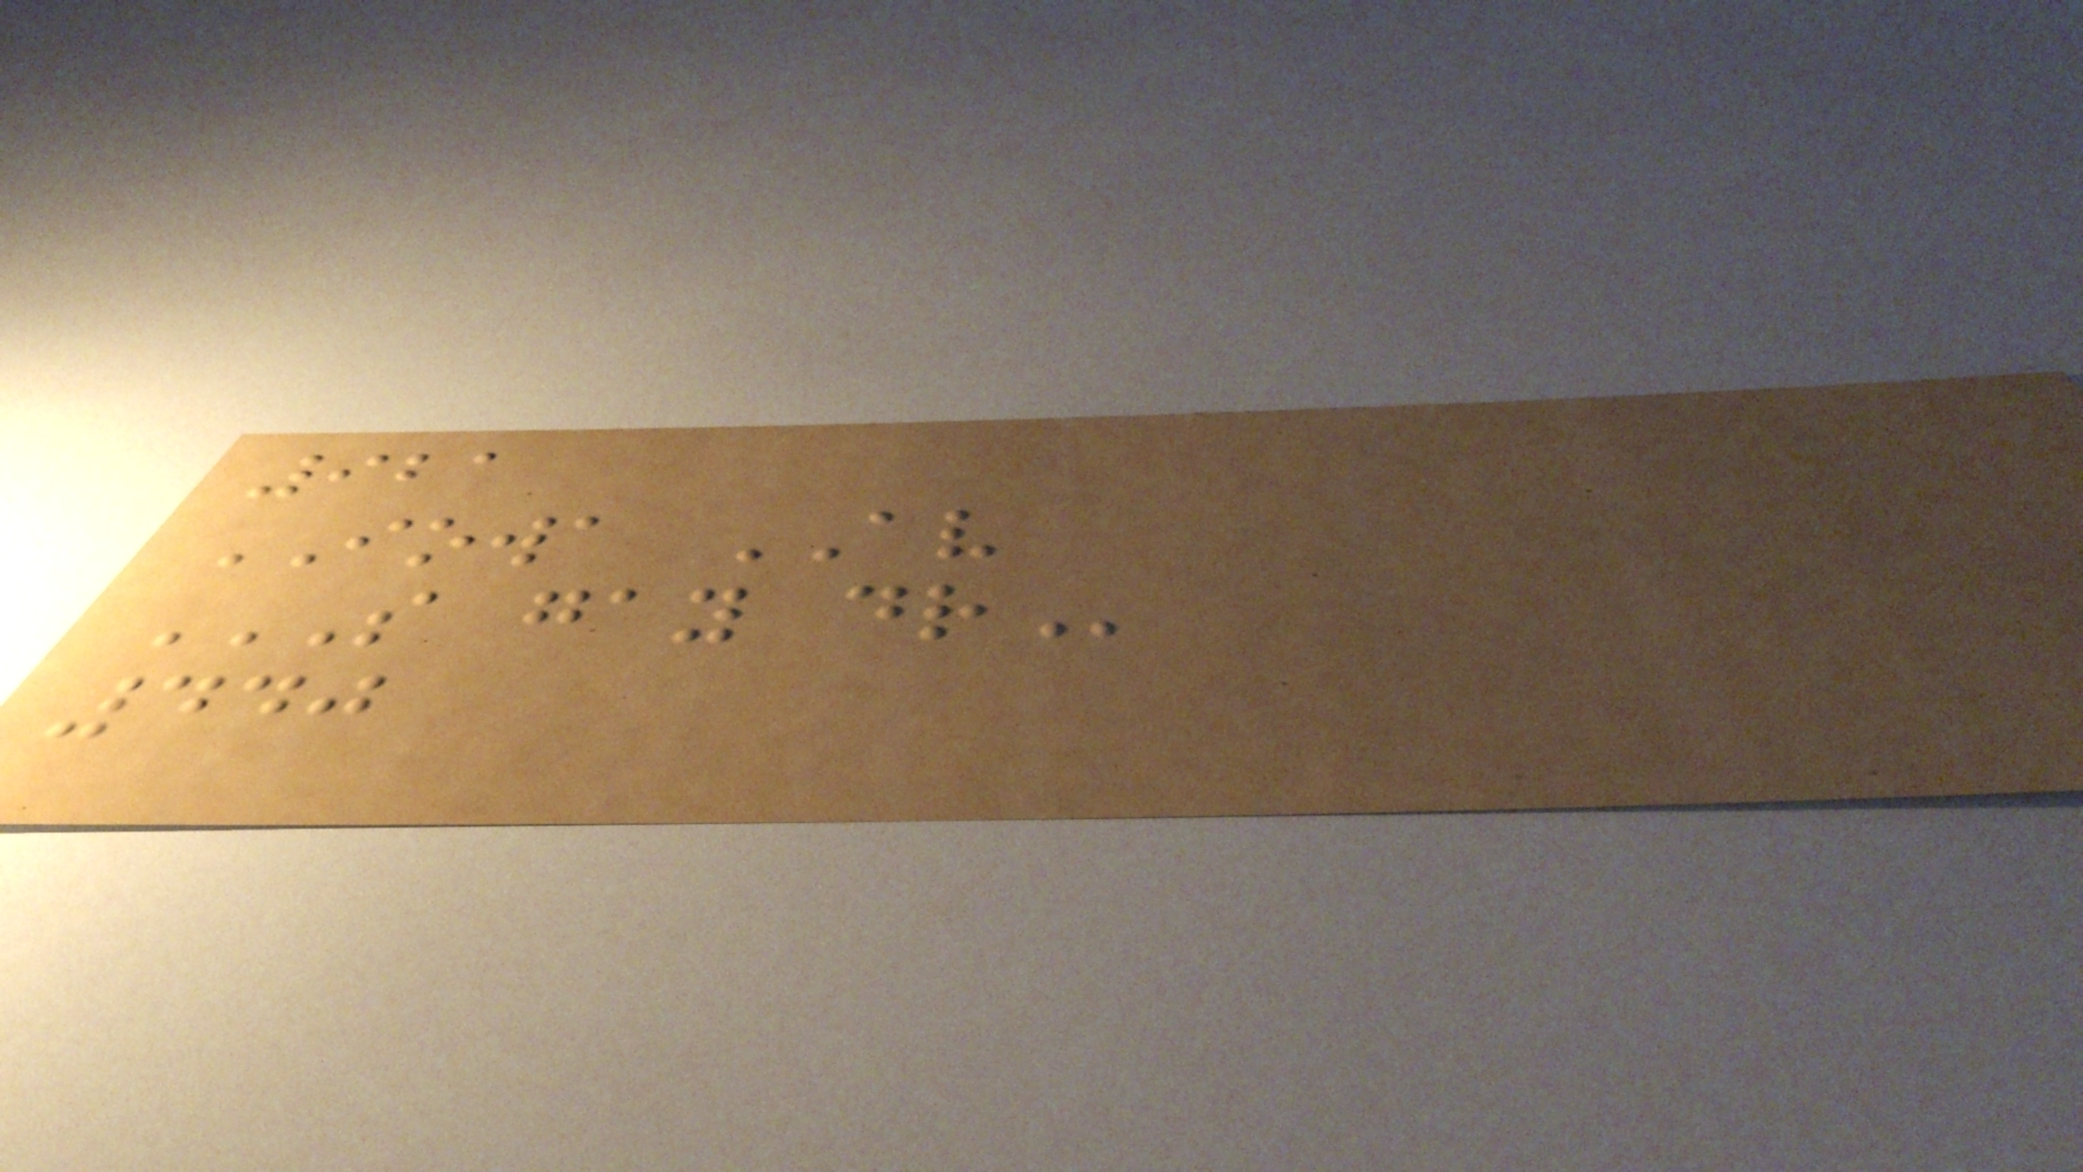921
IOWA AV
S GAY DR
440
